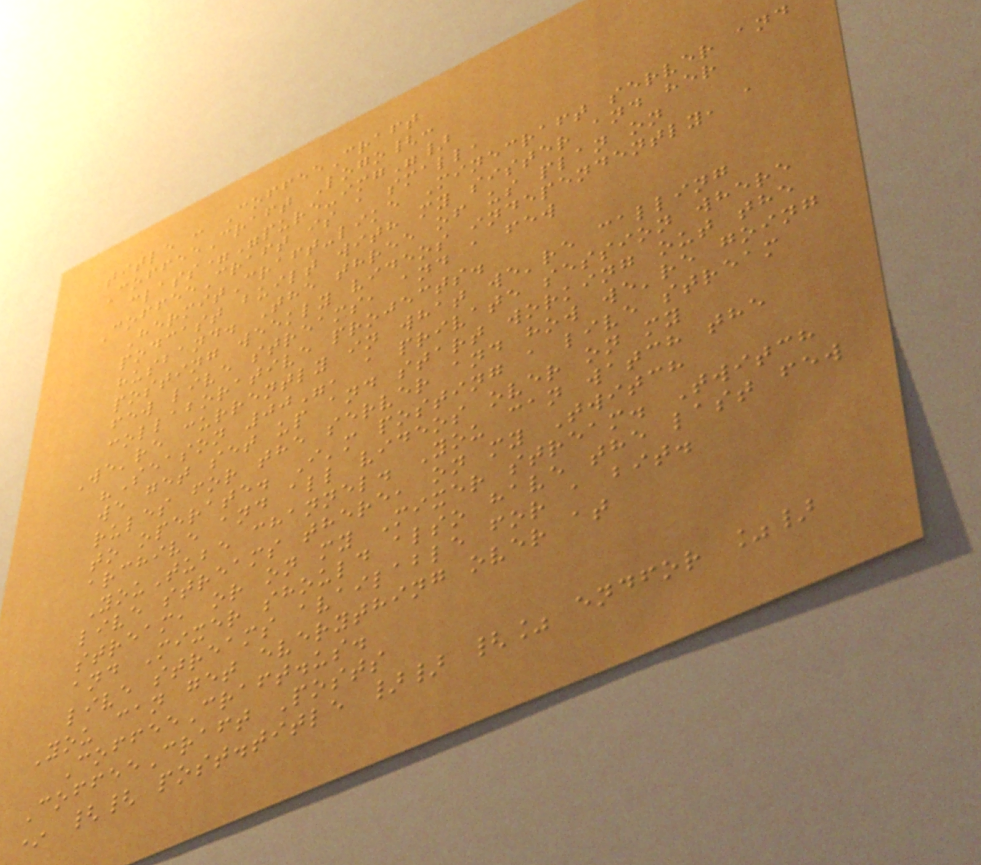title : CoffeeCraft
CoffeeCraft Logo{:
class="pure-img"}
CoffeeCraft is a small,
HermitCraft-like Minecraft server and
podcast built with my sister and her
husband. The three of us plan on
posting weekly videos independently, a
few live streams, and a few
collaborative projects.
We're currently in what we're calling
"Season 00", a private session where
we get set up and start working out the
rules for the server and how we're going
to operate. I'm posting a live stream
archive and all videos over on my
YouTube channel. You can watch the
live streams there, on my Twitch
stream, or on my Mixer stream. Twitch
and Mixer should also have the last few
live streams available for a bit.
You can get everything over at
CoffeeCraft.us.
CoffeeCraft Posts
* {{ post.title }} {% endfor %}
